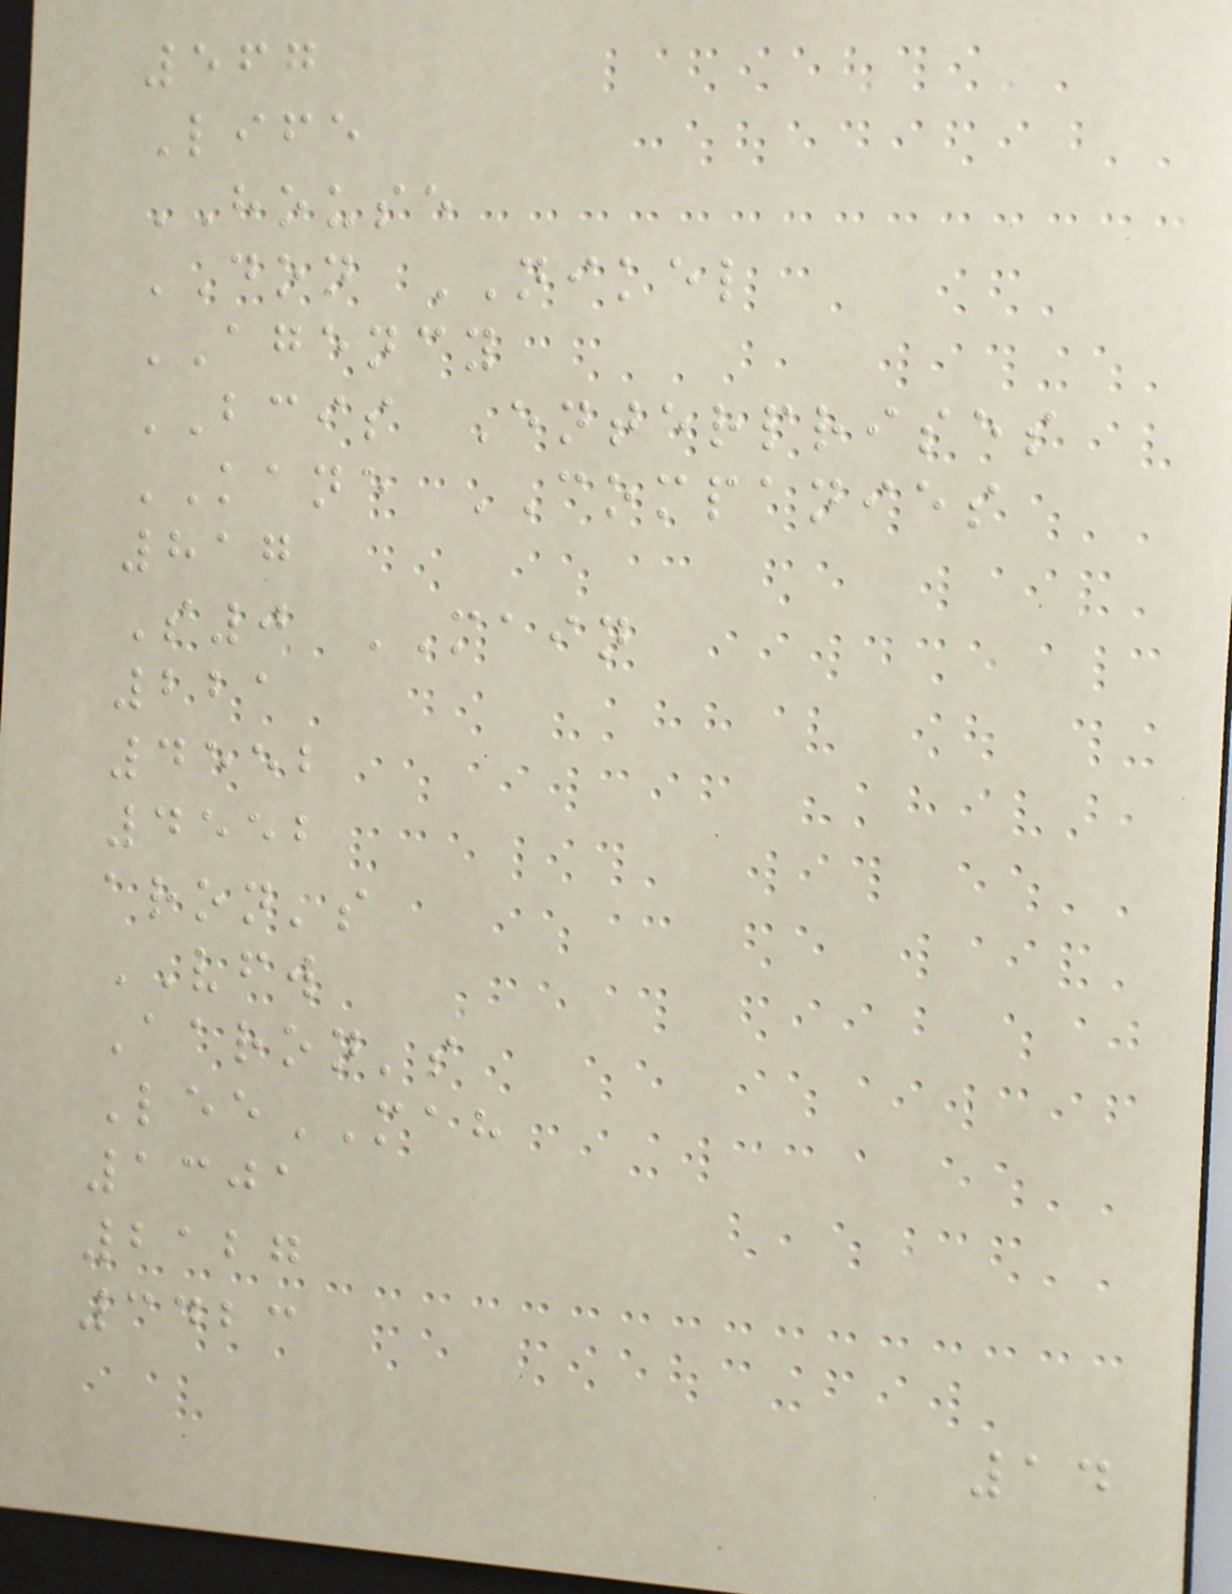567
Life
HOUSE
DON NIKEL
AGENCY
BCIS Enterprises
KANE COMPANIES
817
S0 MAIN
221
4552
4552
aron's
VFW
Aaron's
LeeMAH
1301
2127
3423
14
